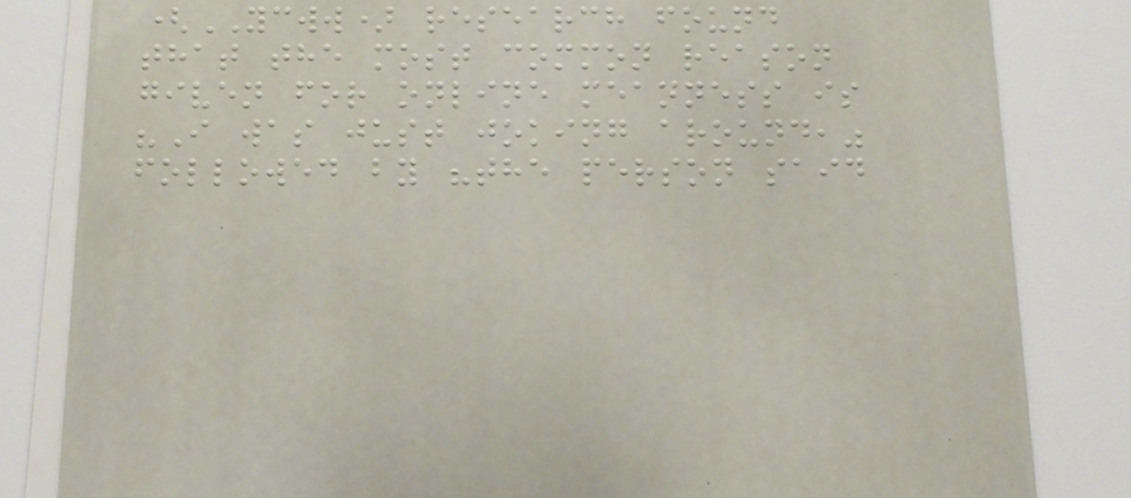(YCWW) research found
that the most common reason
given for online meanness is
"I was just joking around,"
followed by "the person said
